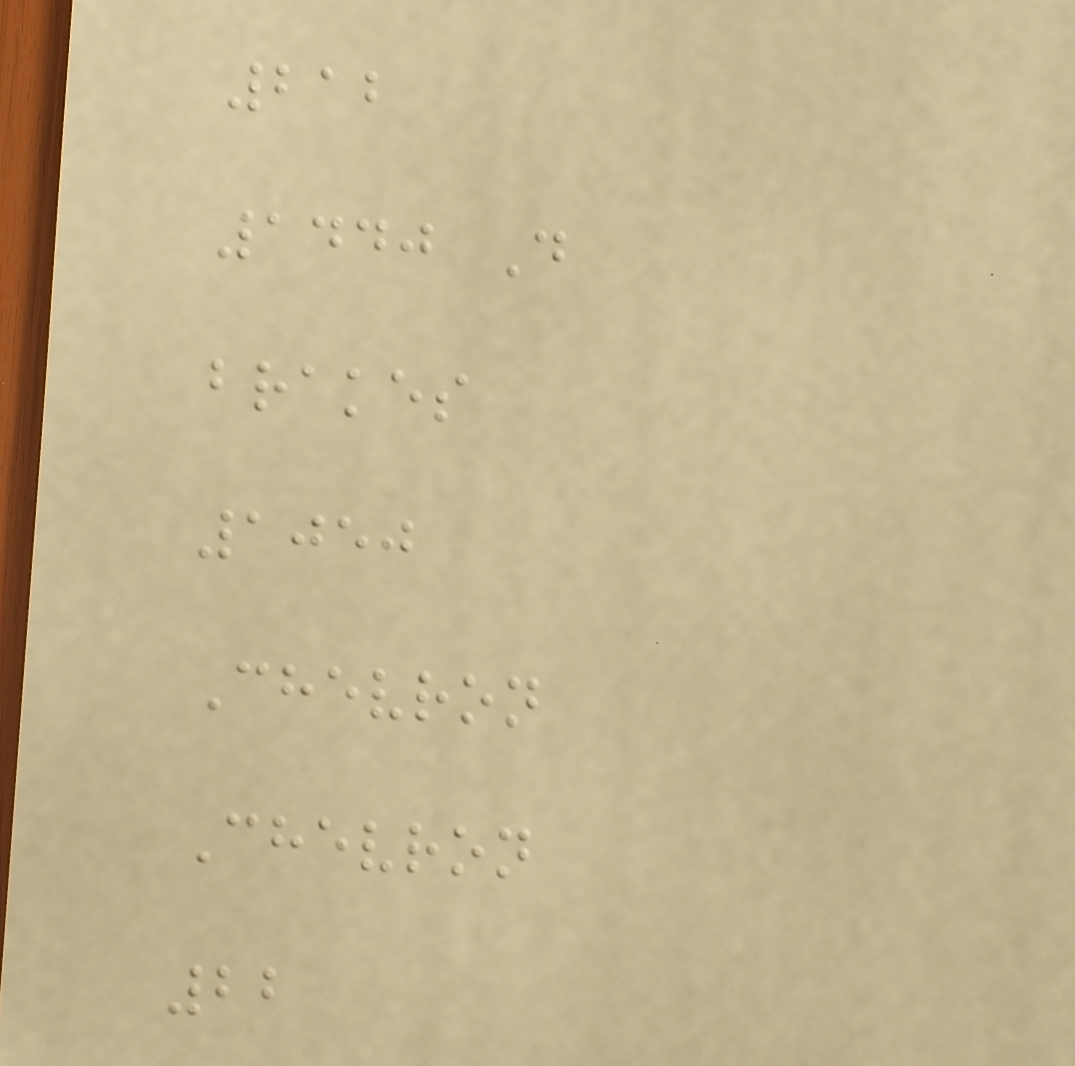212
1440 D
brakes
1050
Chevron
Chevron
22
